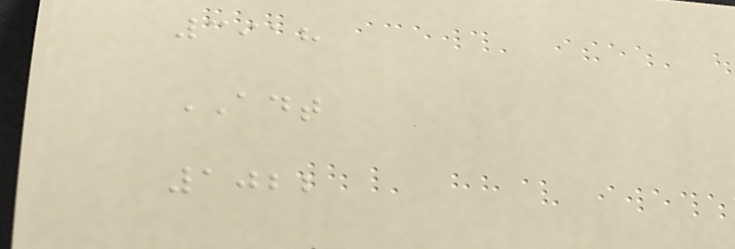3918
ADT
1022
